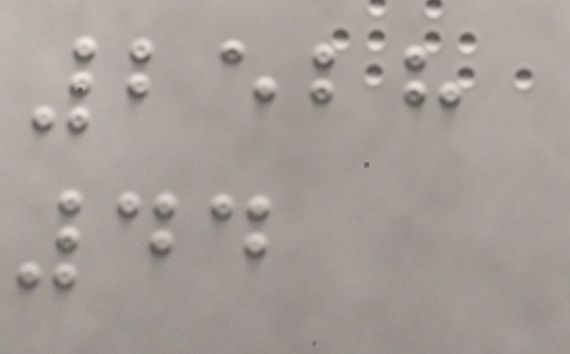2528
44
